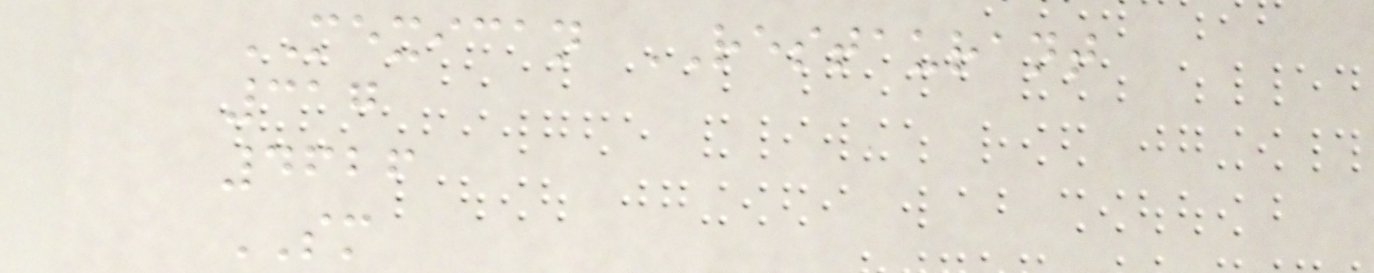MEXICAN RESTAURANT
317
4626
SM
